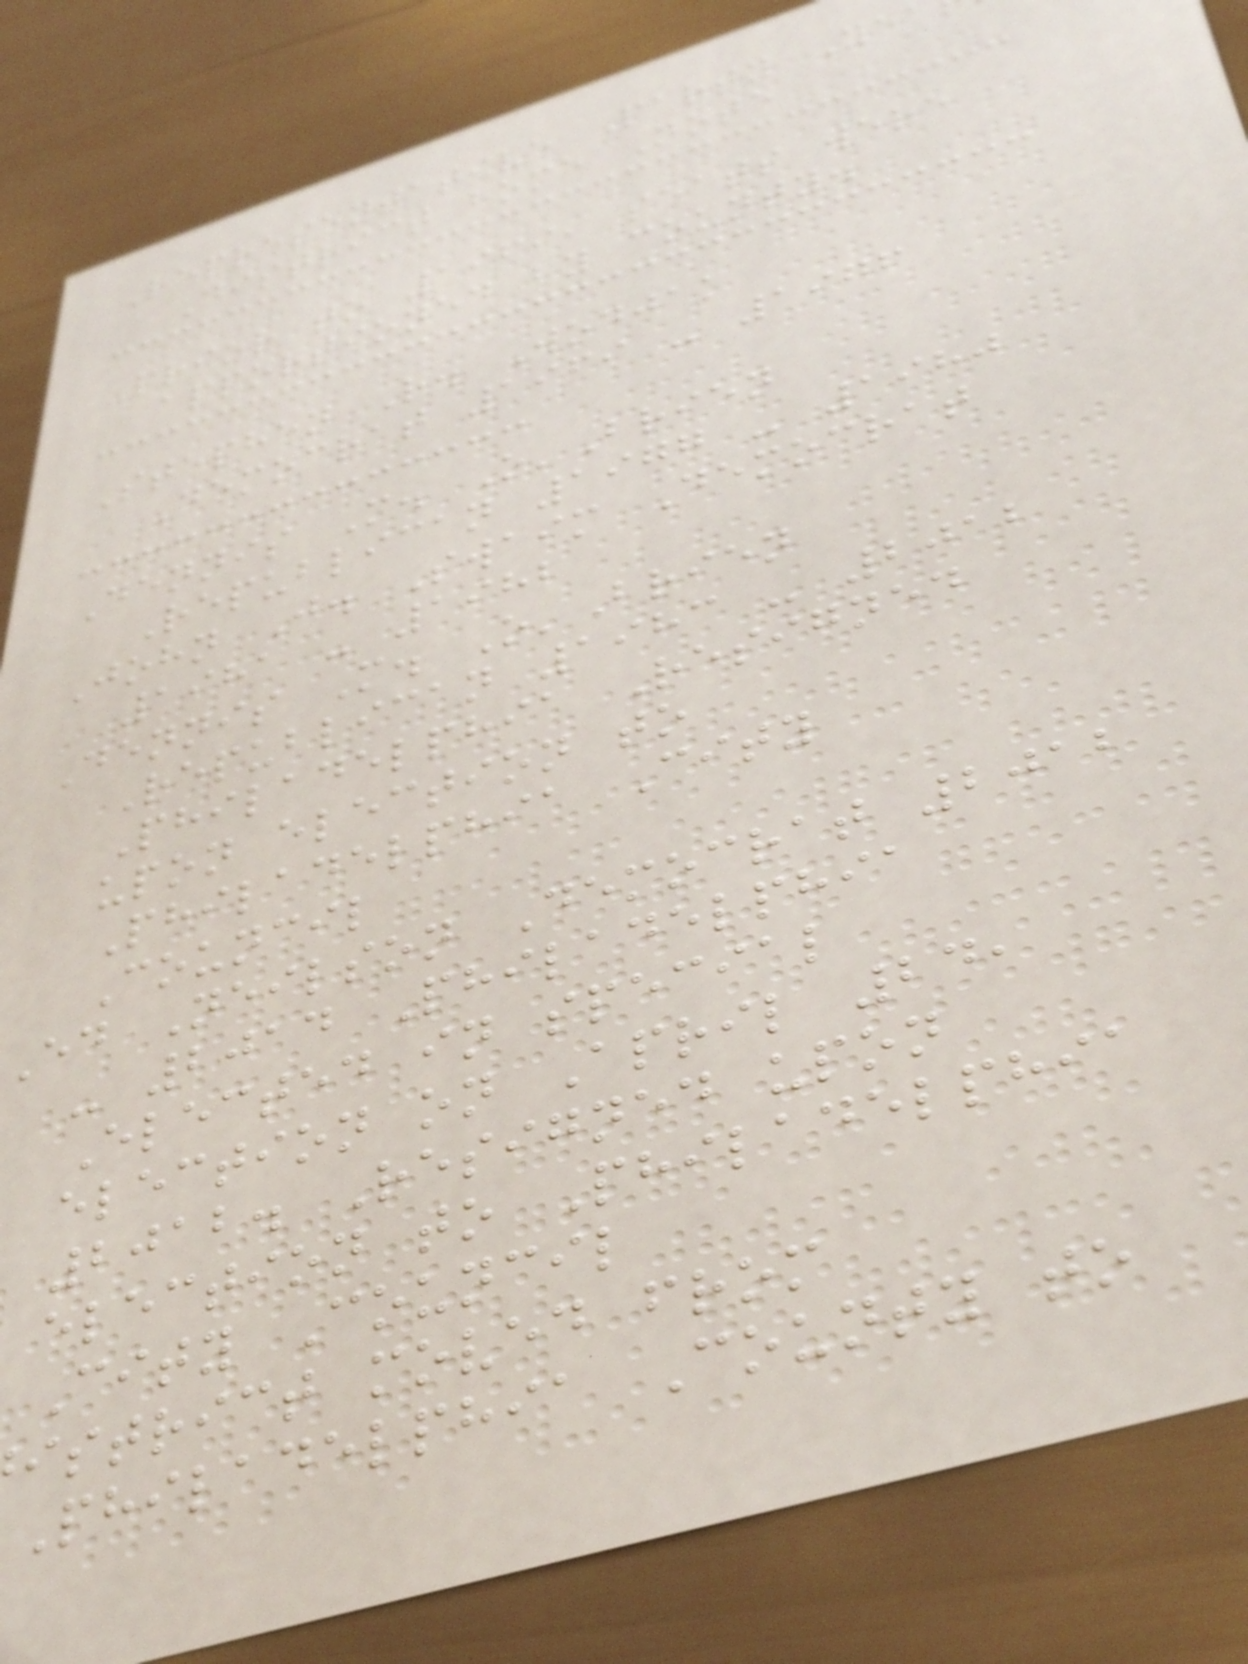Representative Party Ye
District home Note
Prior to 1969, seats were
apportioned by county.
Stephen R. Wodjak
Democrat 1969 - 1976
Dennis M. O'Brien
Republican 1977 - 1980
John J. Swaim Democrat
1981 - 1982
Dennis M. O'Brien
Republican 1983 - 2012
Philadelphia Resigned
upon election to
Philadelphia City
Council
Ed Neilson Democrat 2012
- 2014 Philadelphia
Elected in special
election on April 24,
2012. Resigned upon
election to Philadelphia
City Council
istrict moved from
Philadelphia County to
